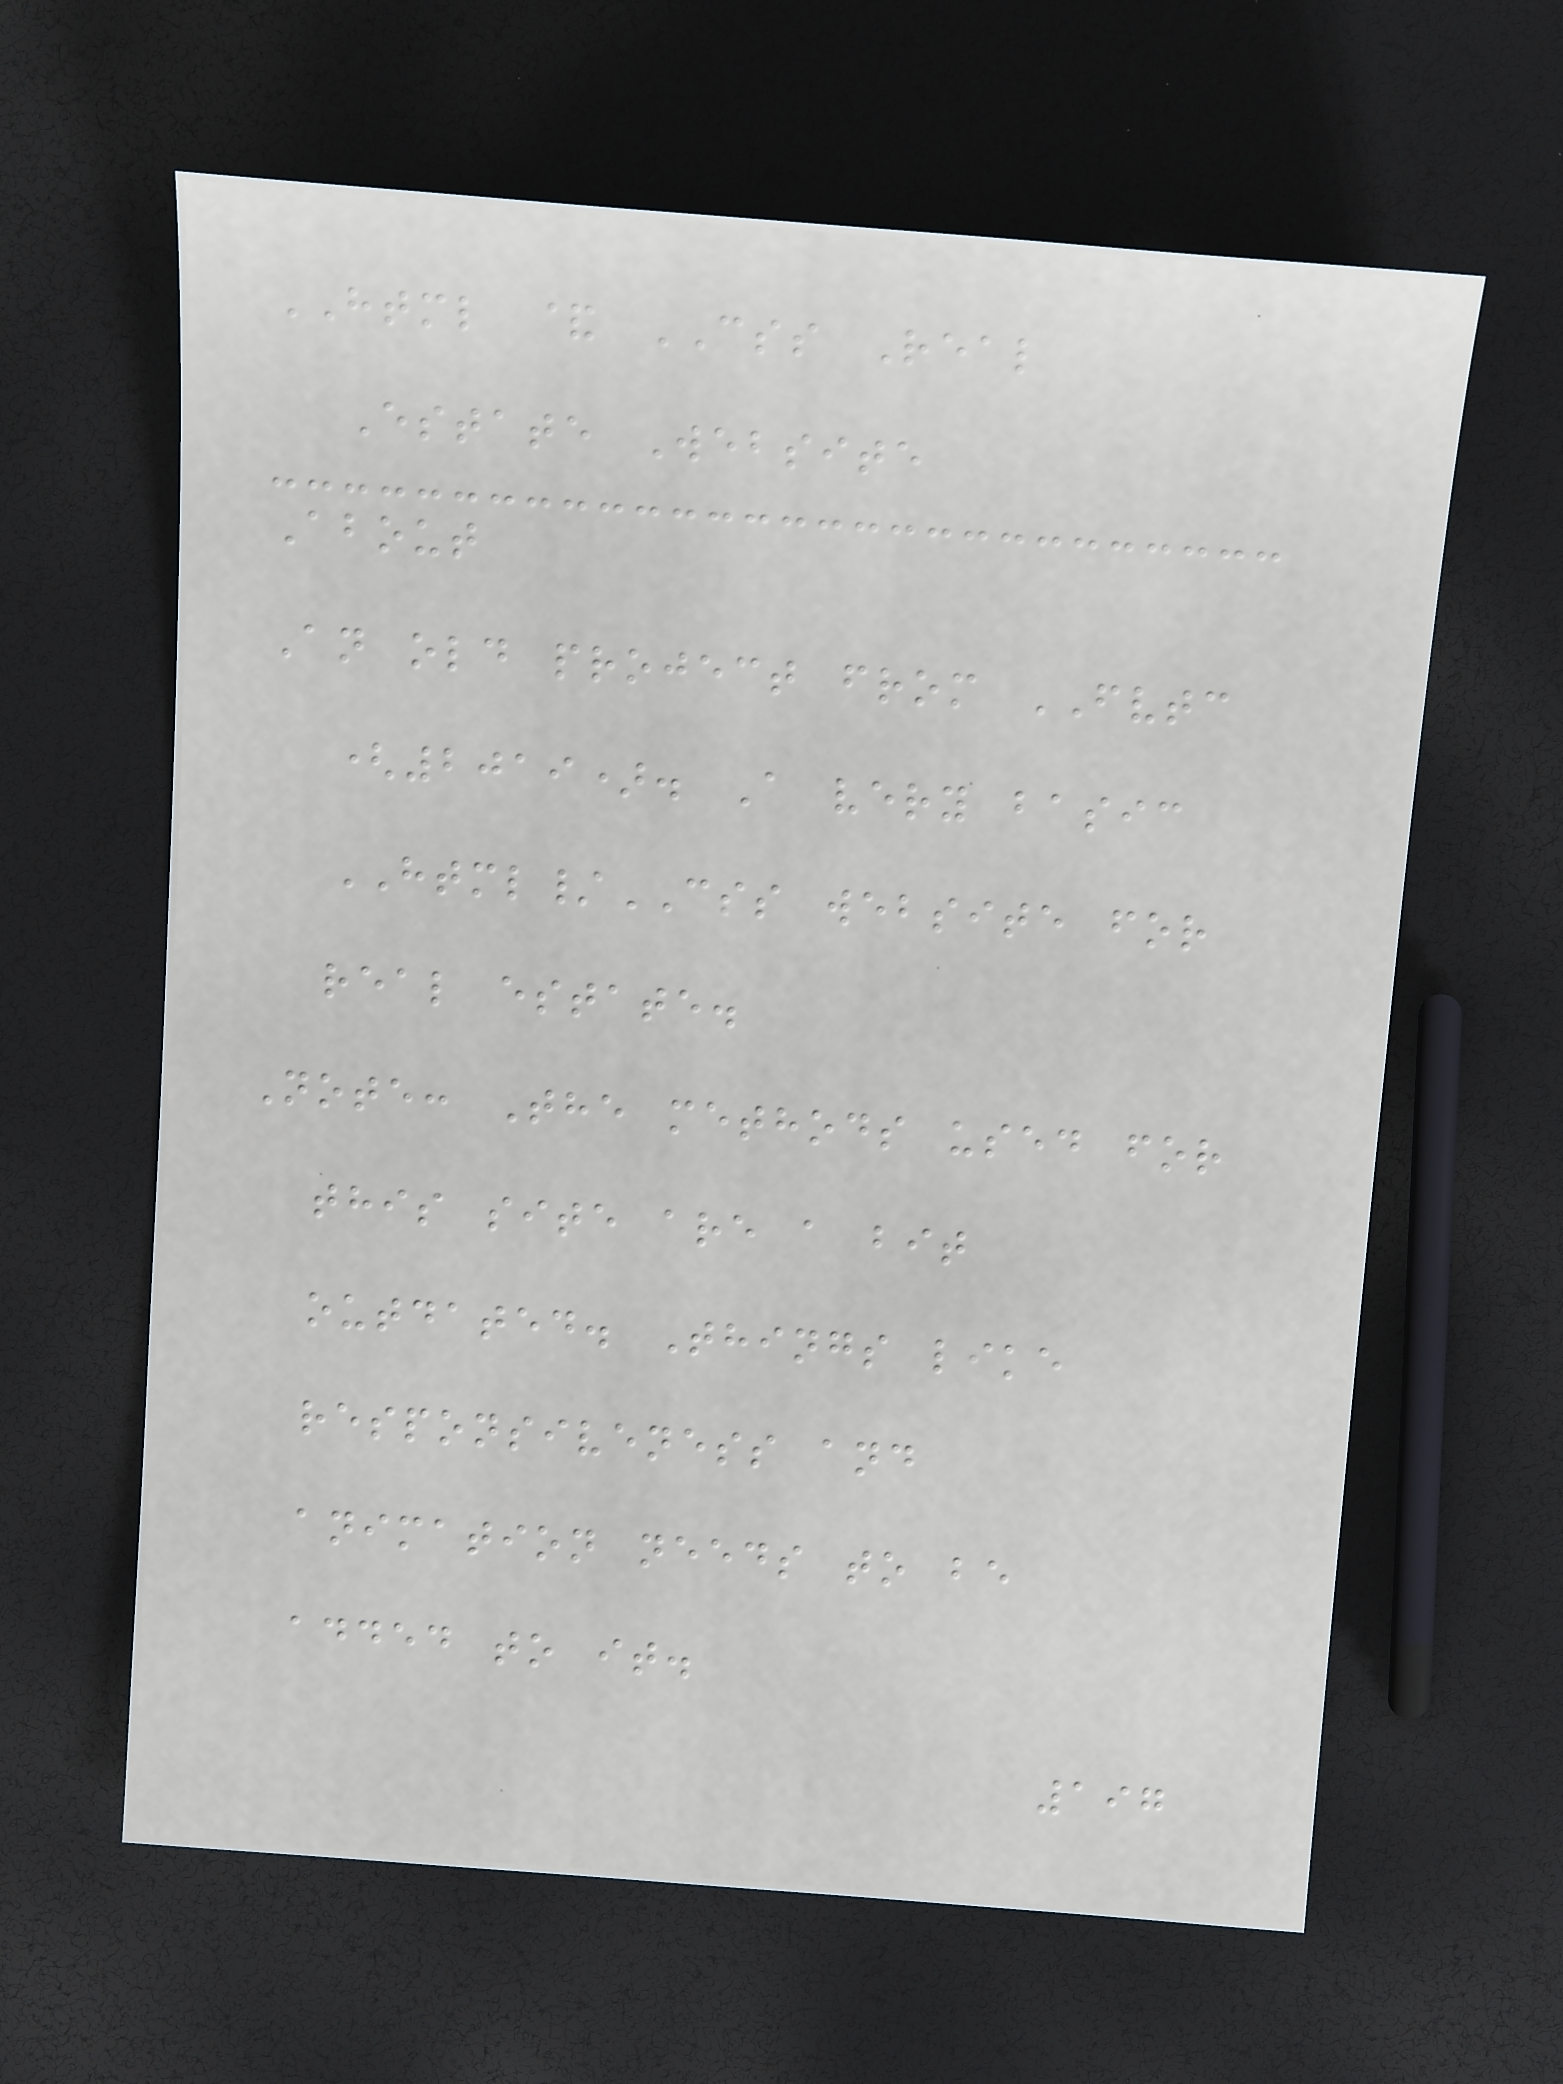HTML & CSS Real
Estate Website
About
An old project from FVTC
(2019). A very basic
HTML/CSS website for
real estate.
Note: The methods used for
this site are a bit
outdated. Things like
responsiveness and
animation needs to be
added to it.
197
